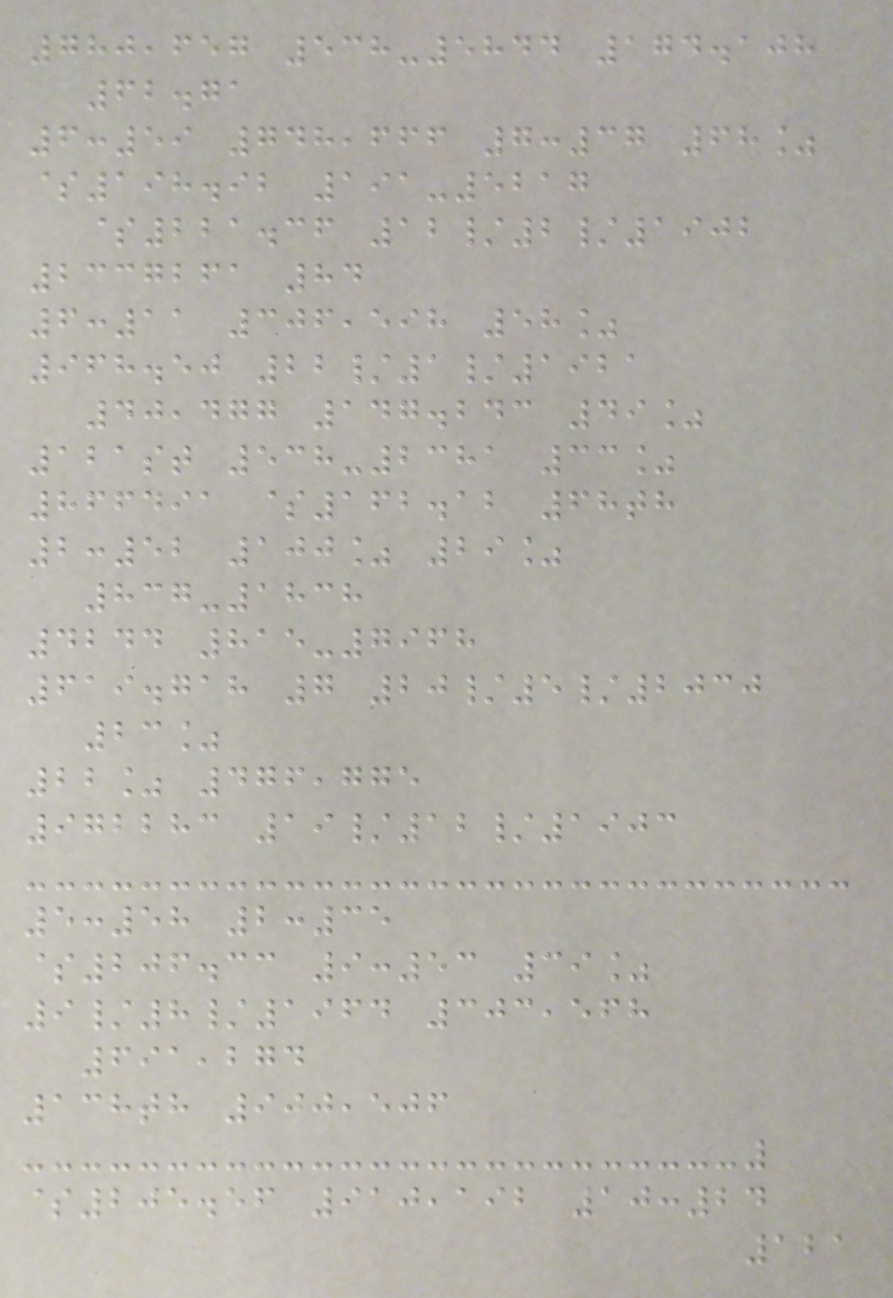780,657 538-5844 174.108
62.71
6:59 748,666 7:37 68%
$198.92 191-5217
$221.36 12/2/1902
2337261 84
6:11 306,598 58%
968.50 22/1/1921
40,477 147.243 49%
121st 538-2381 33%
866491 $162.12 68th
2:52 100% 29%
837-1838
4244 815-7968
619.718 7 20/5/2030
23%
22% 476,775
972283 19/12/1903
5:58 2:35
$206.33 9:53 39%
9/8/1964 303,568
691,274
138th 900,506
$205.56 910,192 10:24
121
